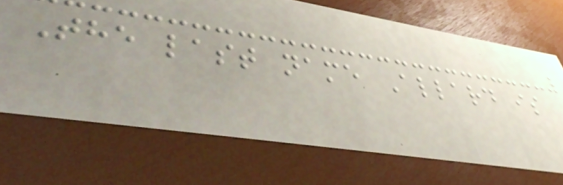The last name Allard is
